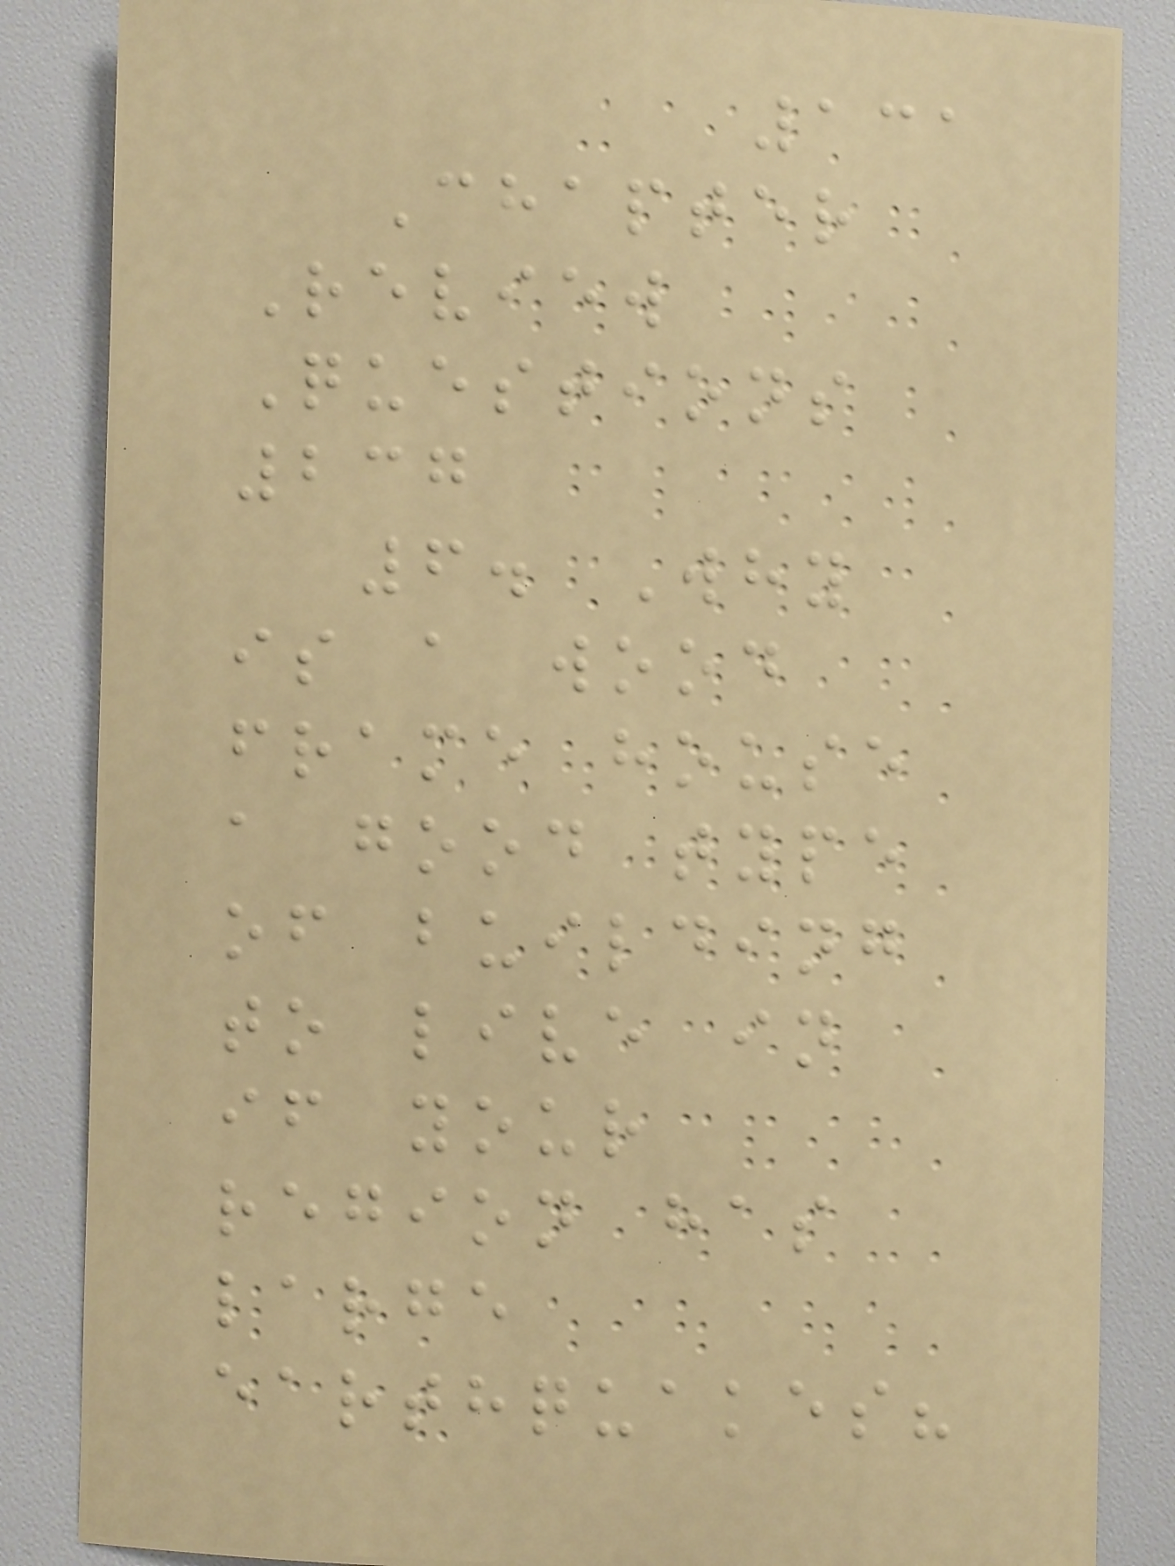131
Chapter
Review
Questions
237
6. Why
is a wood
frame house
a good type
of building
to live in
if your
region has
large
earthquakes?
